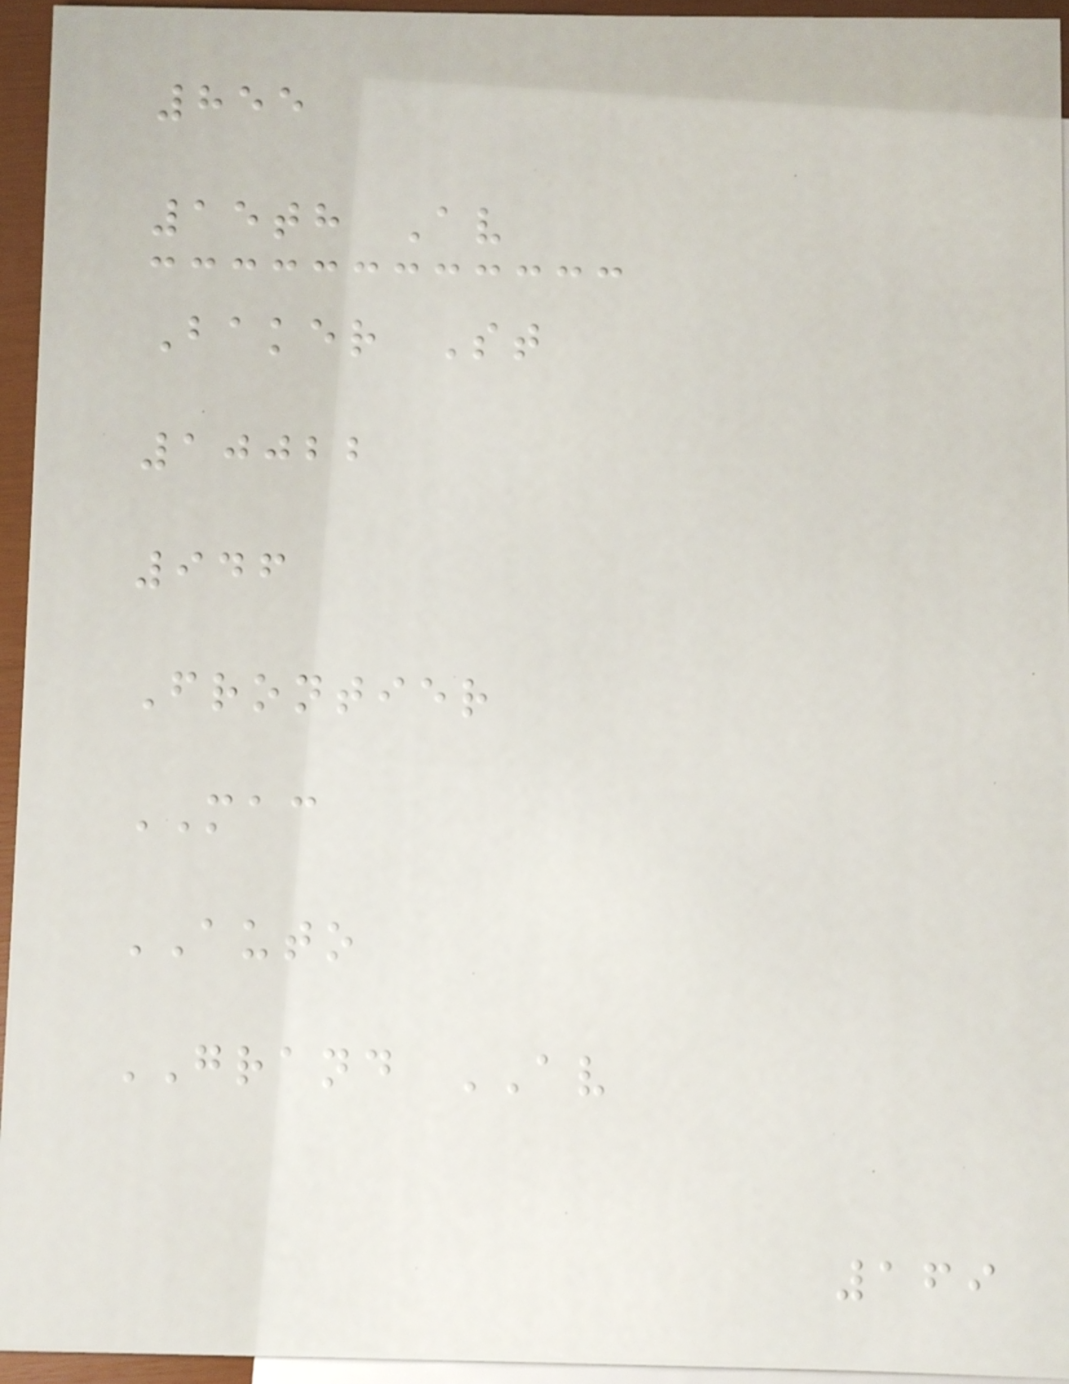855
15th Av
Baker St
10022
946
Frontier
MAC
AUTO
GRAND AV
169
